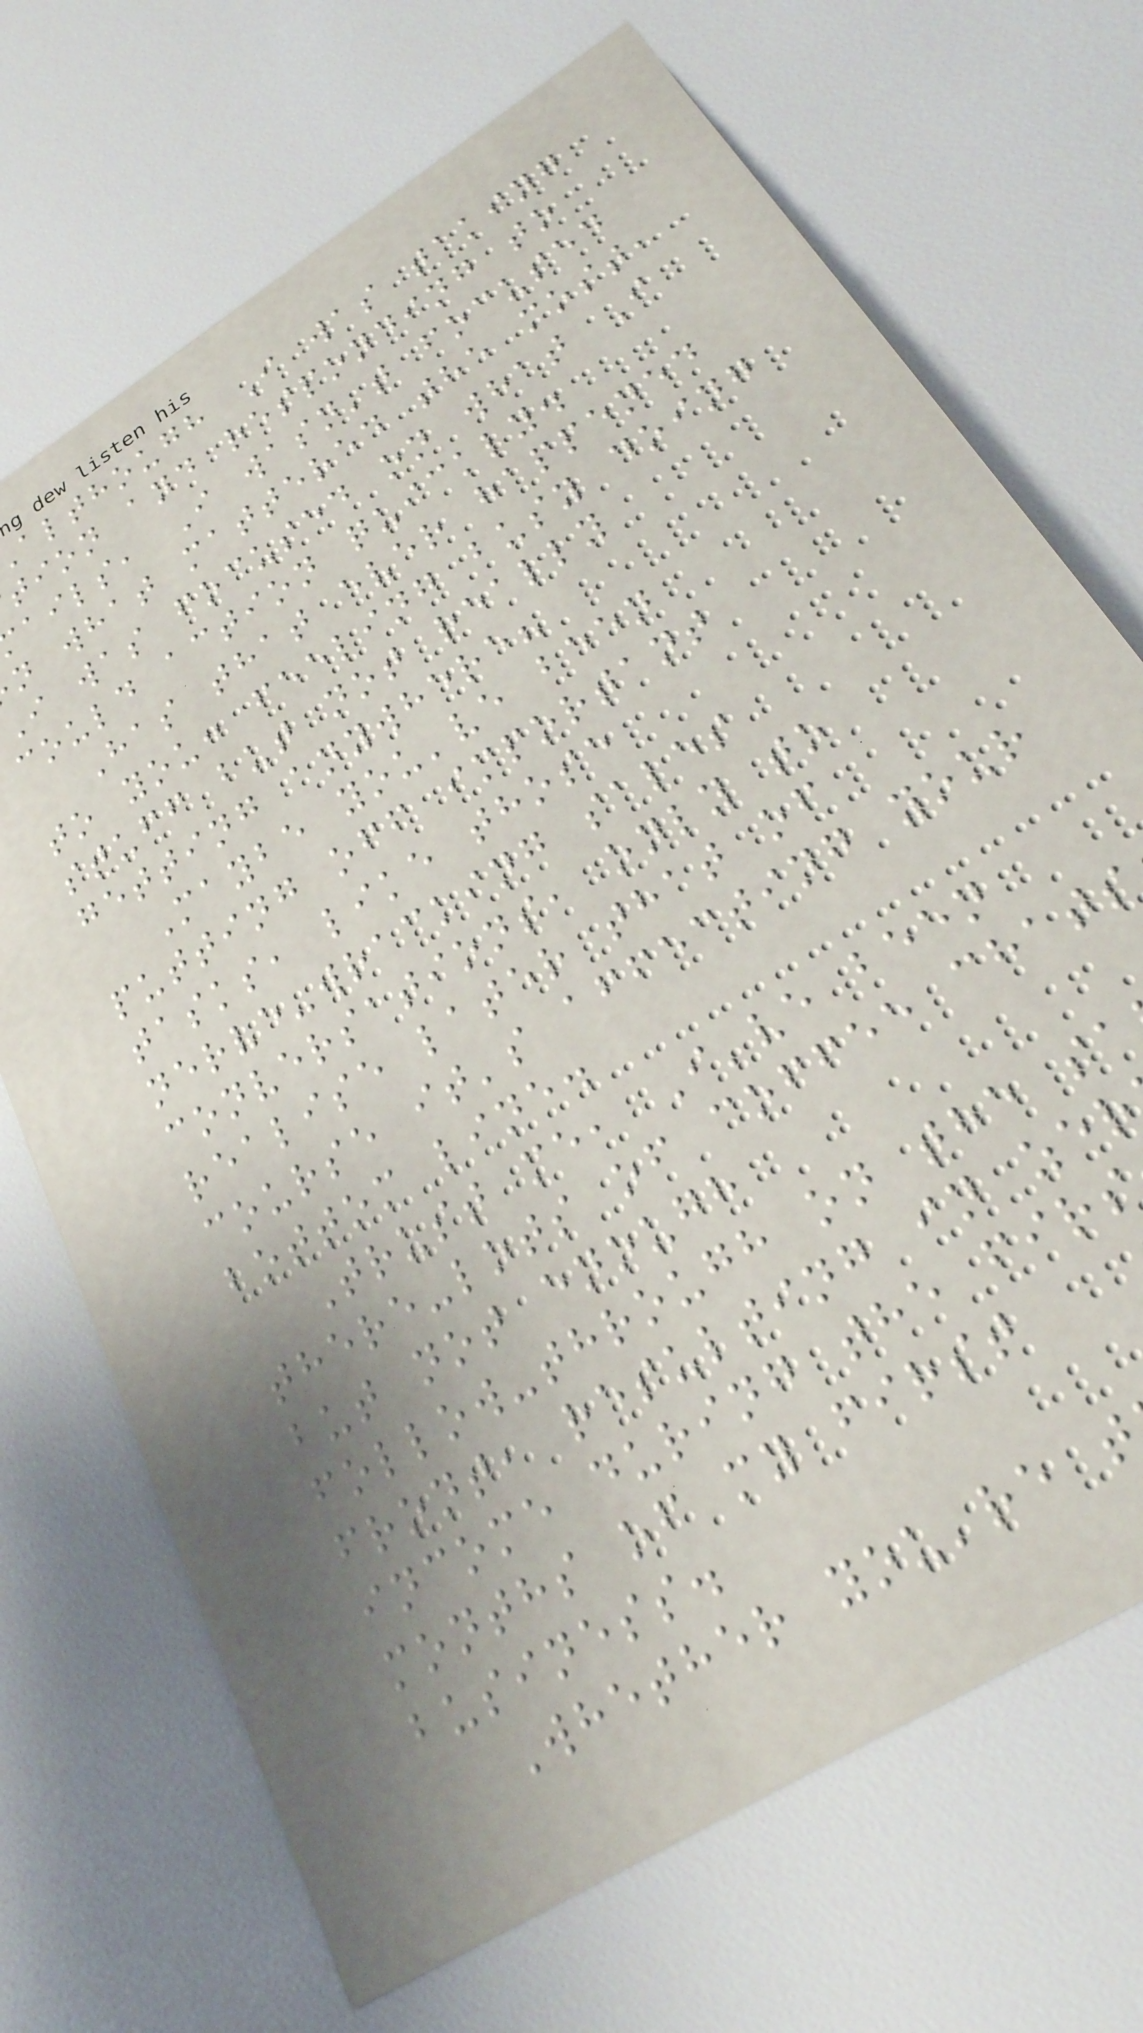although I was taking
tion and responding to
ails, I wasn't focused
n what mattered the most,
I was focused on what I
could action quickly.
Has that ever happened
to you: feeling busy doing
stuff but not really
getting anywhere?
Maybe you've been
putting off important
tasks, like those
nerve-wracking sales
conversations, only to
realise later that of
course it's affecting your
bottom line.
Trust me, I've been
there-lots of coffee chats
but not enough
follow-through on the sa
front, resulting in zer
income during the firs
months of my first
business.
Whether you're t
